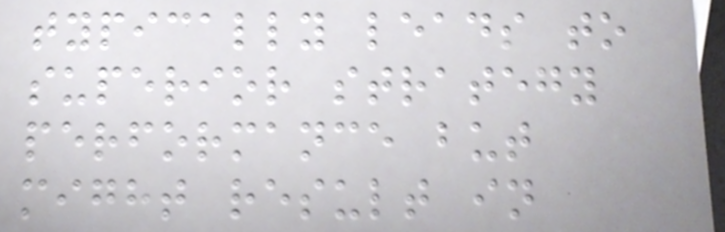typically leads to
superior strategy
performance but
might result in
